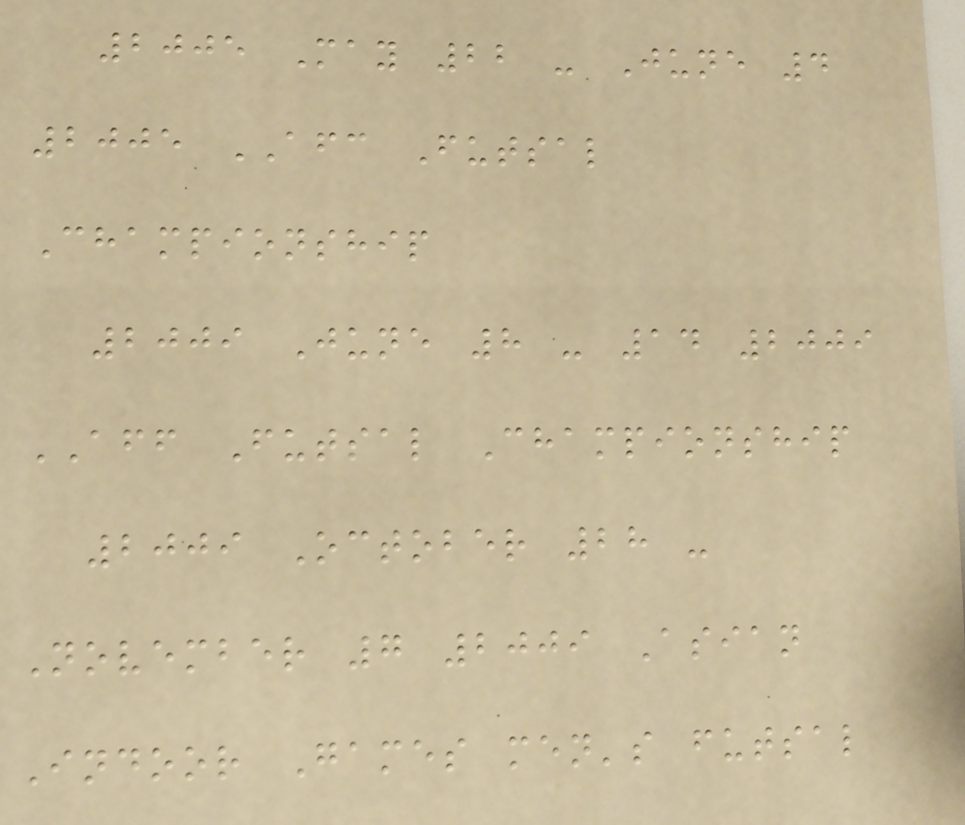2005 May 22 - June 4
2005 AFC Futsal
Championship
2009 June 8 - 14 2009
AFF Futsal Championship
2009 October 28 -
November 7 2009 Asian
Indoor Games men's futsal
